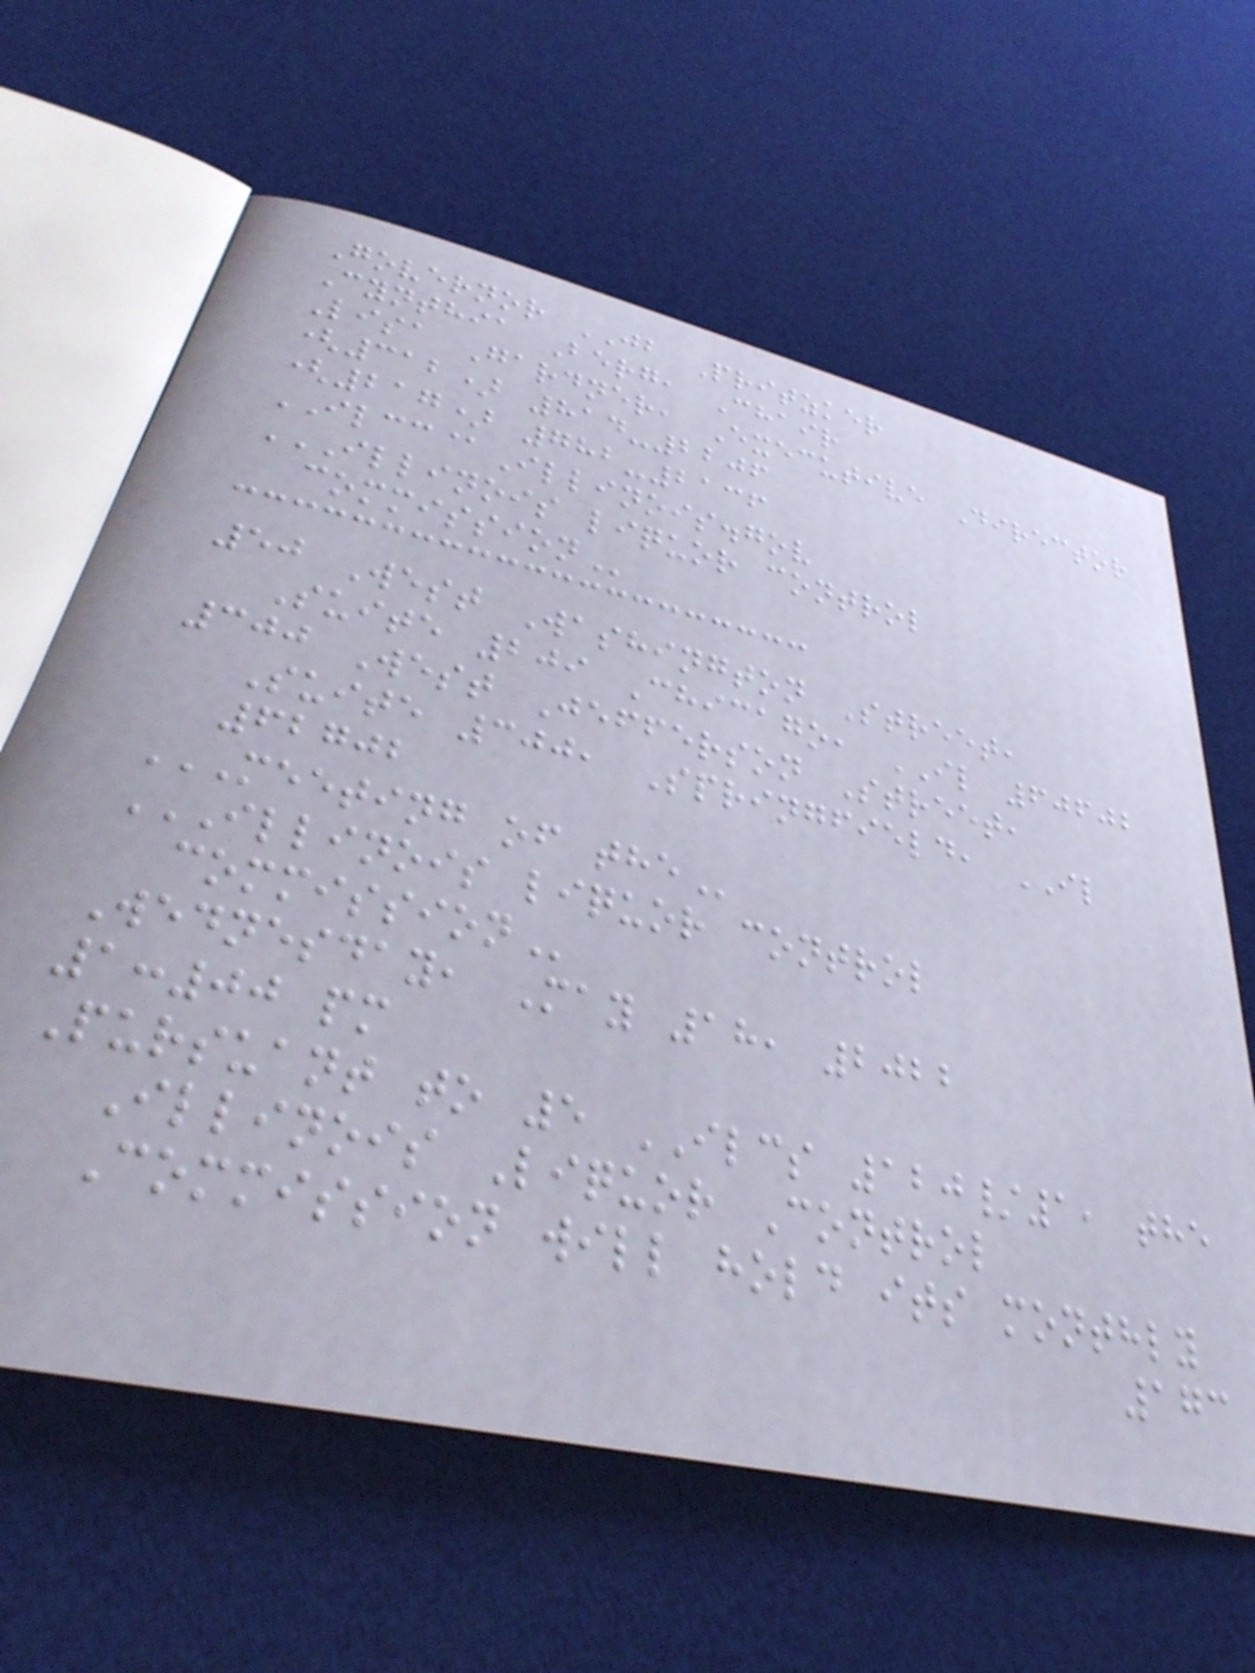Governor JB Pritzker
Cynthia Berg, Chair
Lisa Gardner, Executive Director
(312) 814-2206
(217) 782-2136
ILCC@Illinois.gov
ILLINOIS LIQUOR CONTROL
COMMISSION
50 West Washington Street,
Suite 209 Chicago, IL 60602
300 West Jefferson Street,
Suite 300, Springfield, IL
62702
MEETING OF THE
ILLINOIS LIQUOR CONTROL
COMMISSION
Wednesday, May 18, 2022
1:00 pm
Pursuant to 5 ILCS 120/1, the
Illinois Liquor Control
Commission will hold its monthly
173
